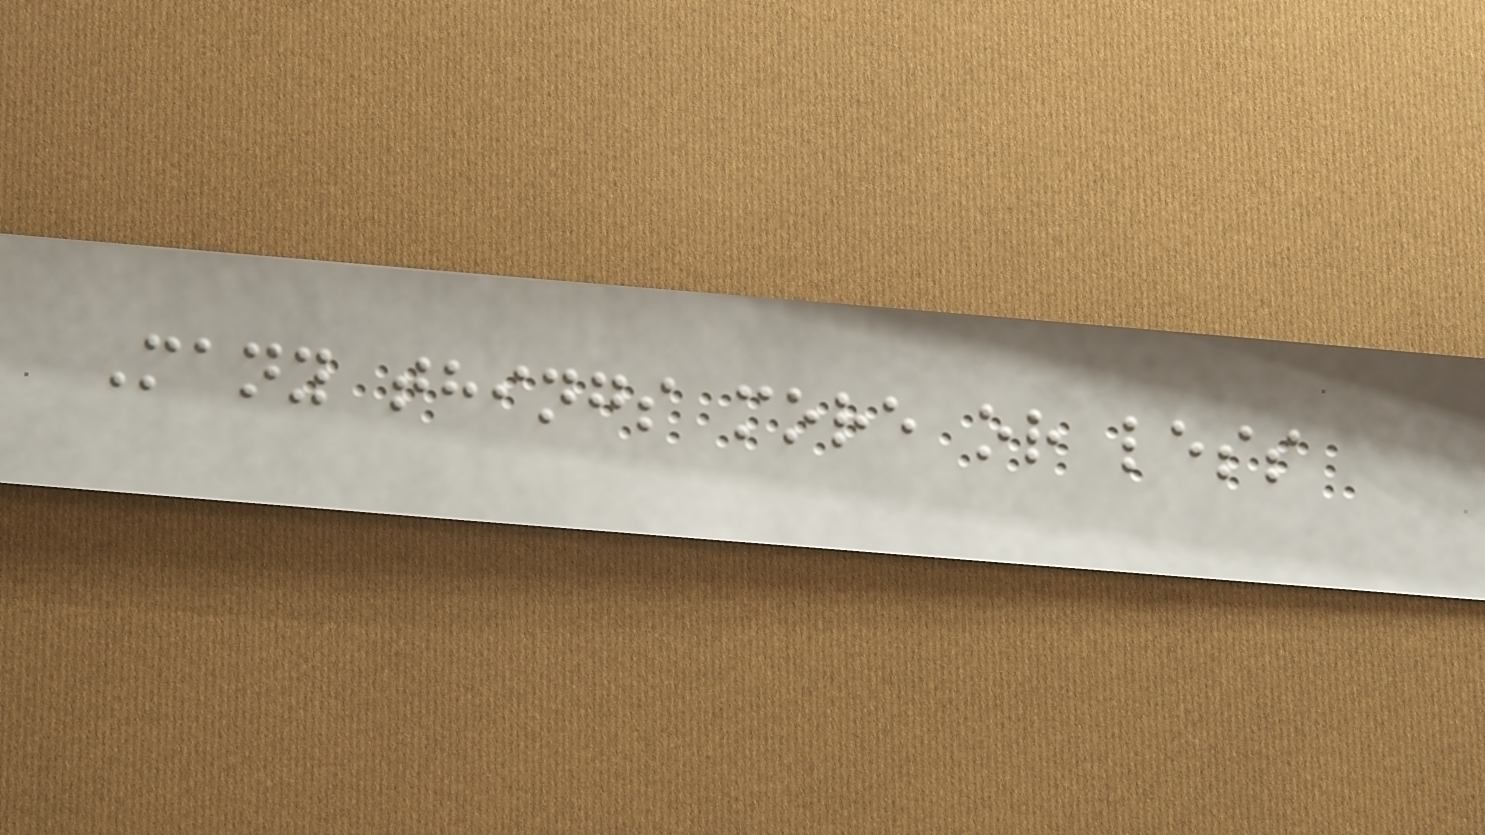Many things more or less
